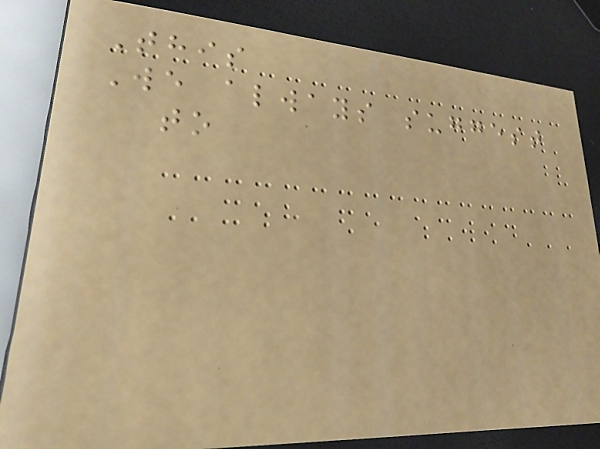This
We always suggest
to
